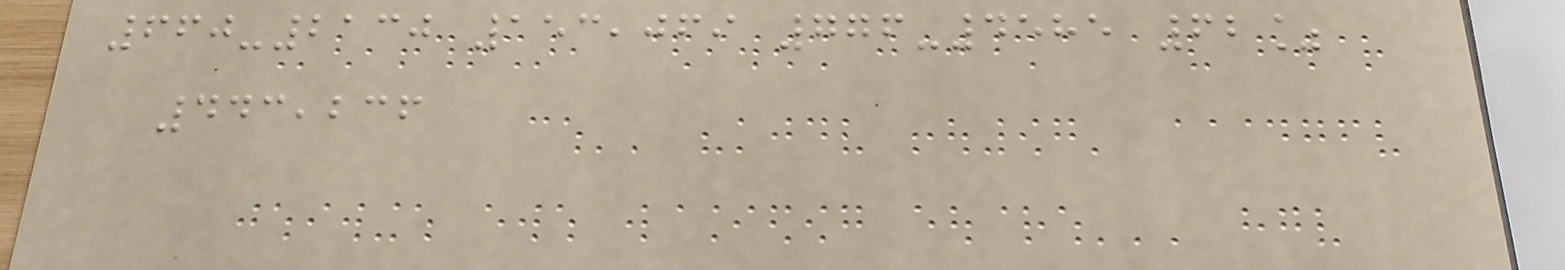660-2130 153,069 776-4585 62%
443,236
